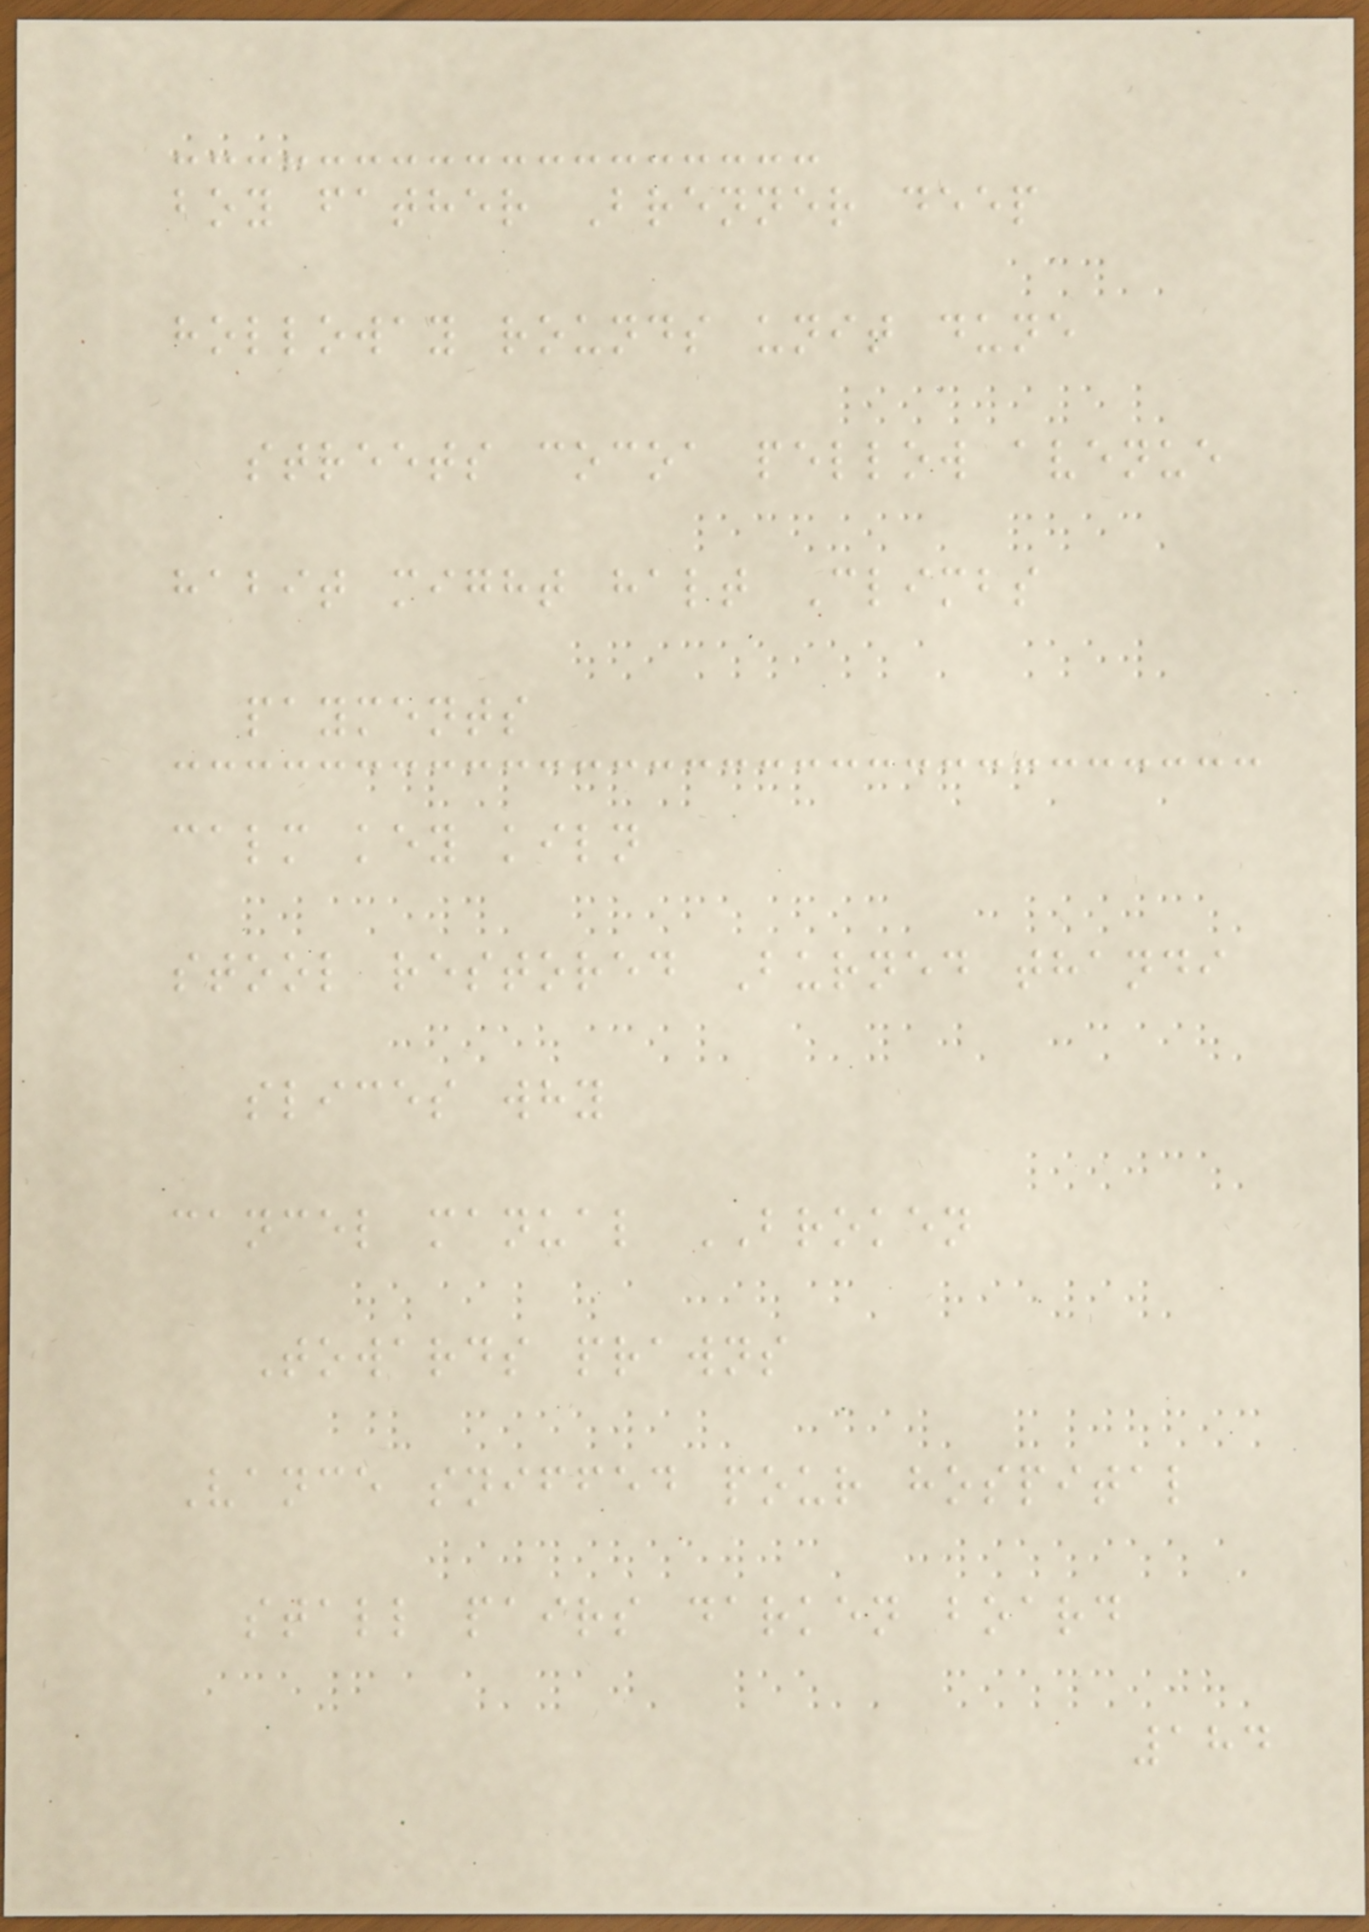boy father Brenner deep
holloway rounds unit dune
streets cocoa pellow avenue
habit might halt Climbs
payments
calm key kiln
stool restored Burned thandi
slices why
cancel manual BROKEN
Towards prawns
Vance sniffed pour hospital
stall pairs darken board
184
